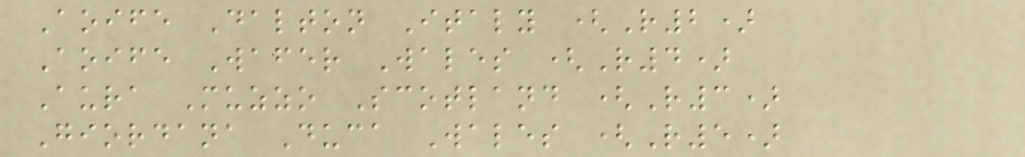Aoife Dalton Italy (R2)
Aoife Wafer Wales (R4)
Aura Muzzo Scotland (R3)
Giordana Duca Wales (R5)
